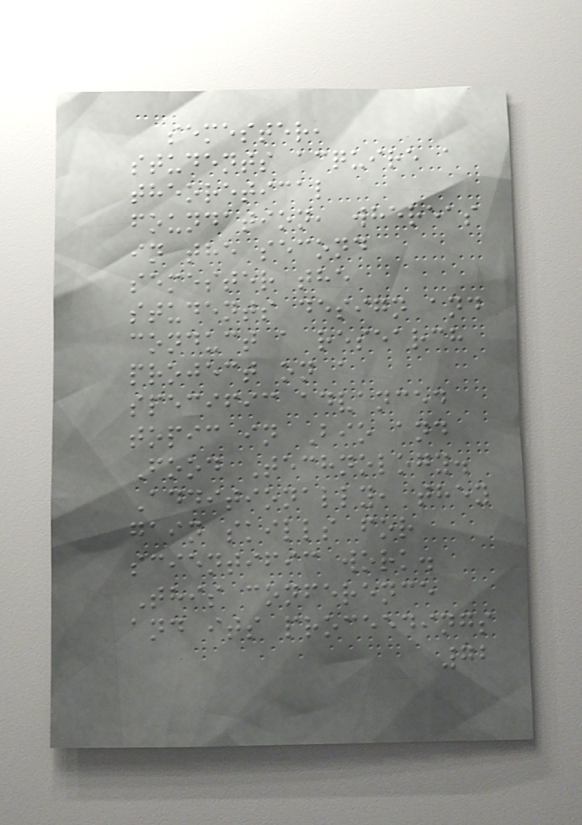semester,
students acquire a
theoretical
foundation, whereas
in the second
semester the
students design and
conduct a research
project on a
specific advanced
topic in Bio and
Food Technology.
Additionally, they
gain skills for
scientific work.
This conference
and its proceedings
72
